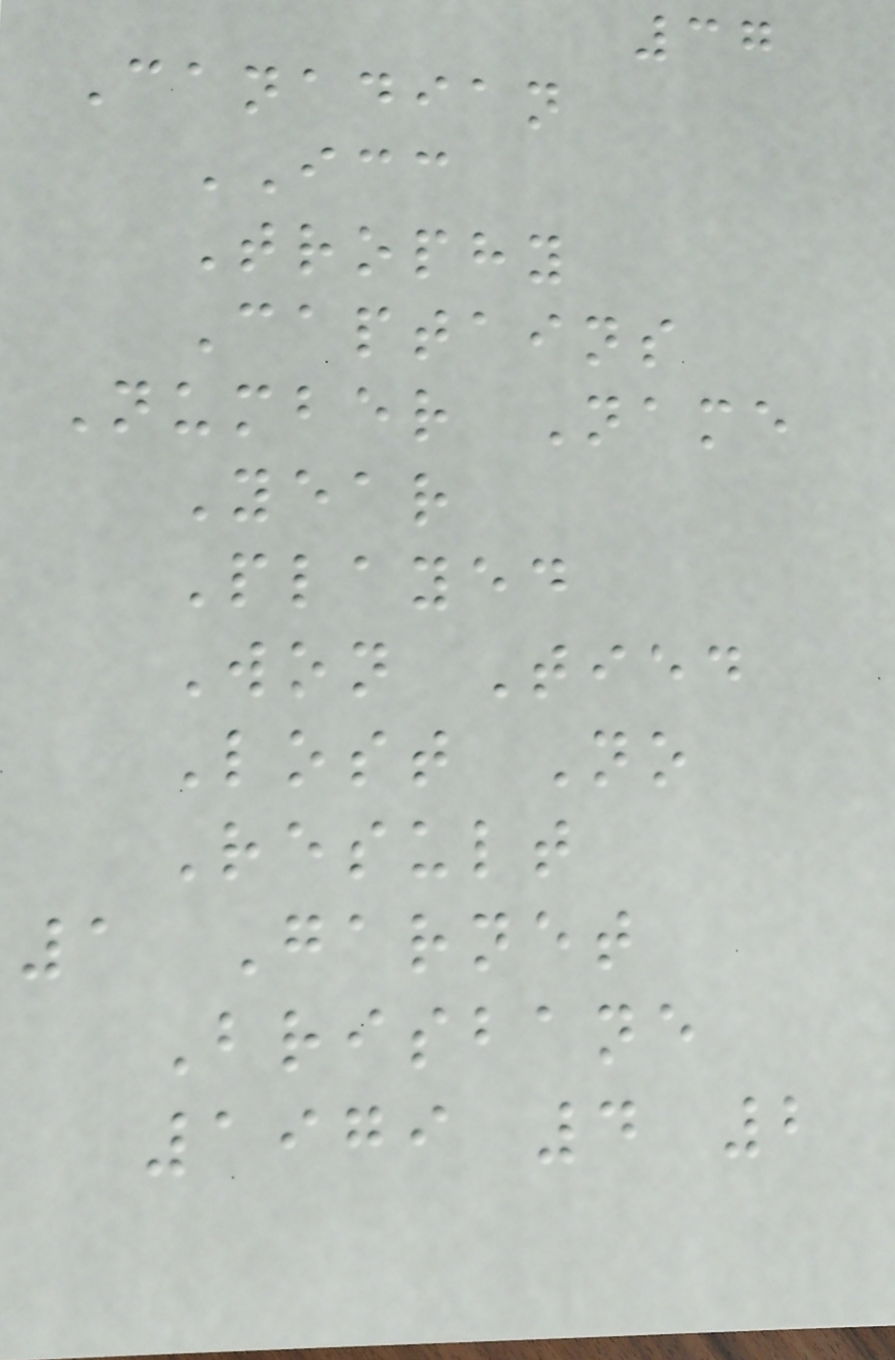37
Canadian
ICC
Trophy
Captains
Number Name
Year
Played
Won Tied
Lost No
Result
1 Garnet
Brisbane
1979 4 2
